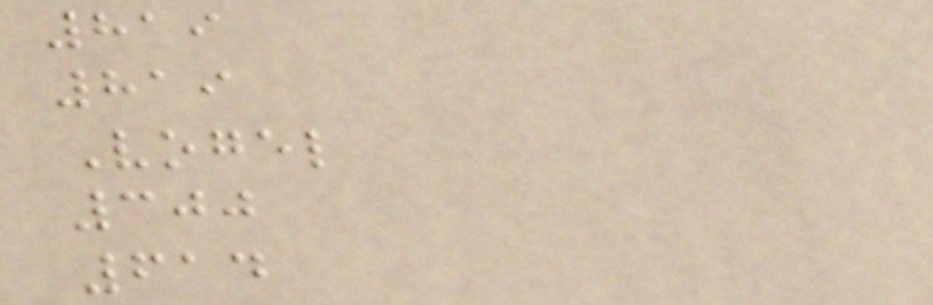819
819
Vogel
300
614
